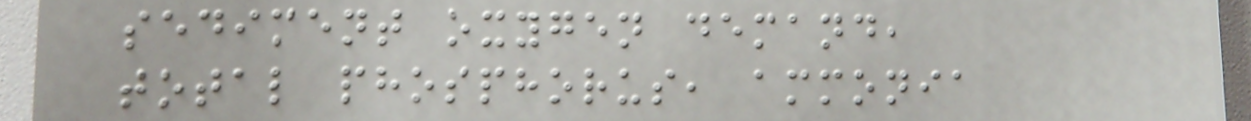sediment oxygen demand,
total phosphorus, ammonia
